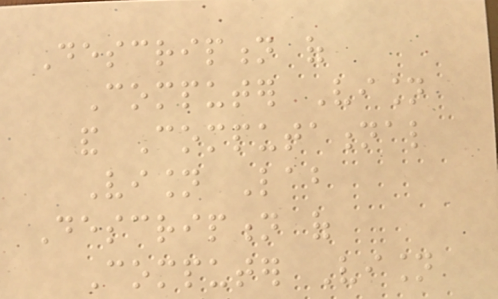Description of
Computer Vision
and Computational
Vision Lab
Description of
Computer Vision
